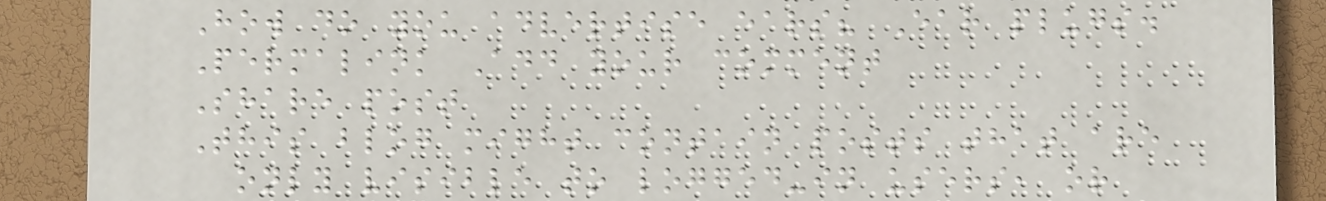How do you advertise ears? Ear plugs.
Permalink Add your comment
Share post
This blog might contain posts that are
only visible to logged-in users, or
